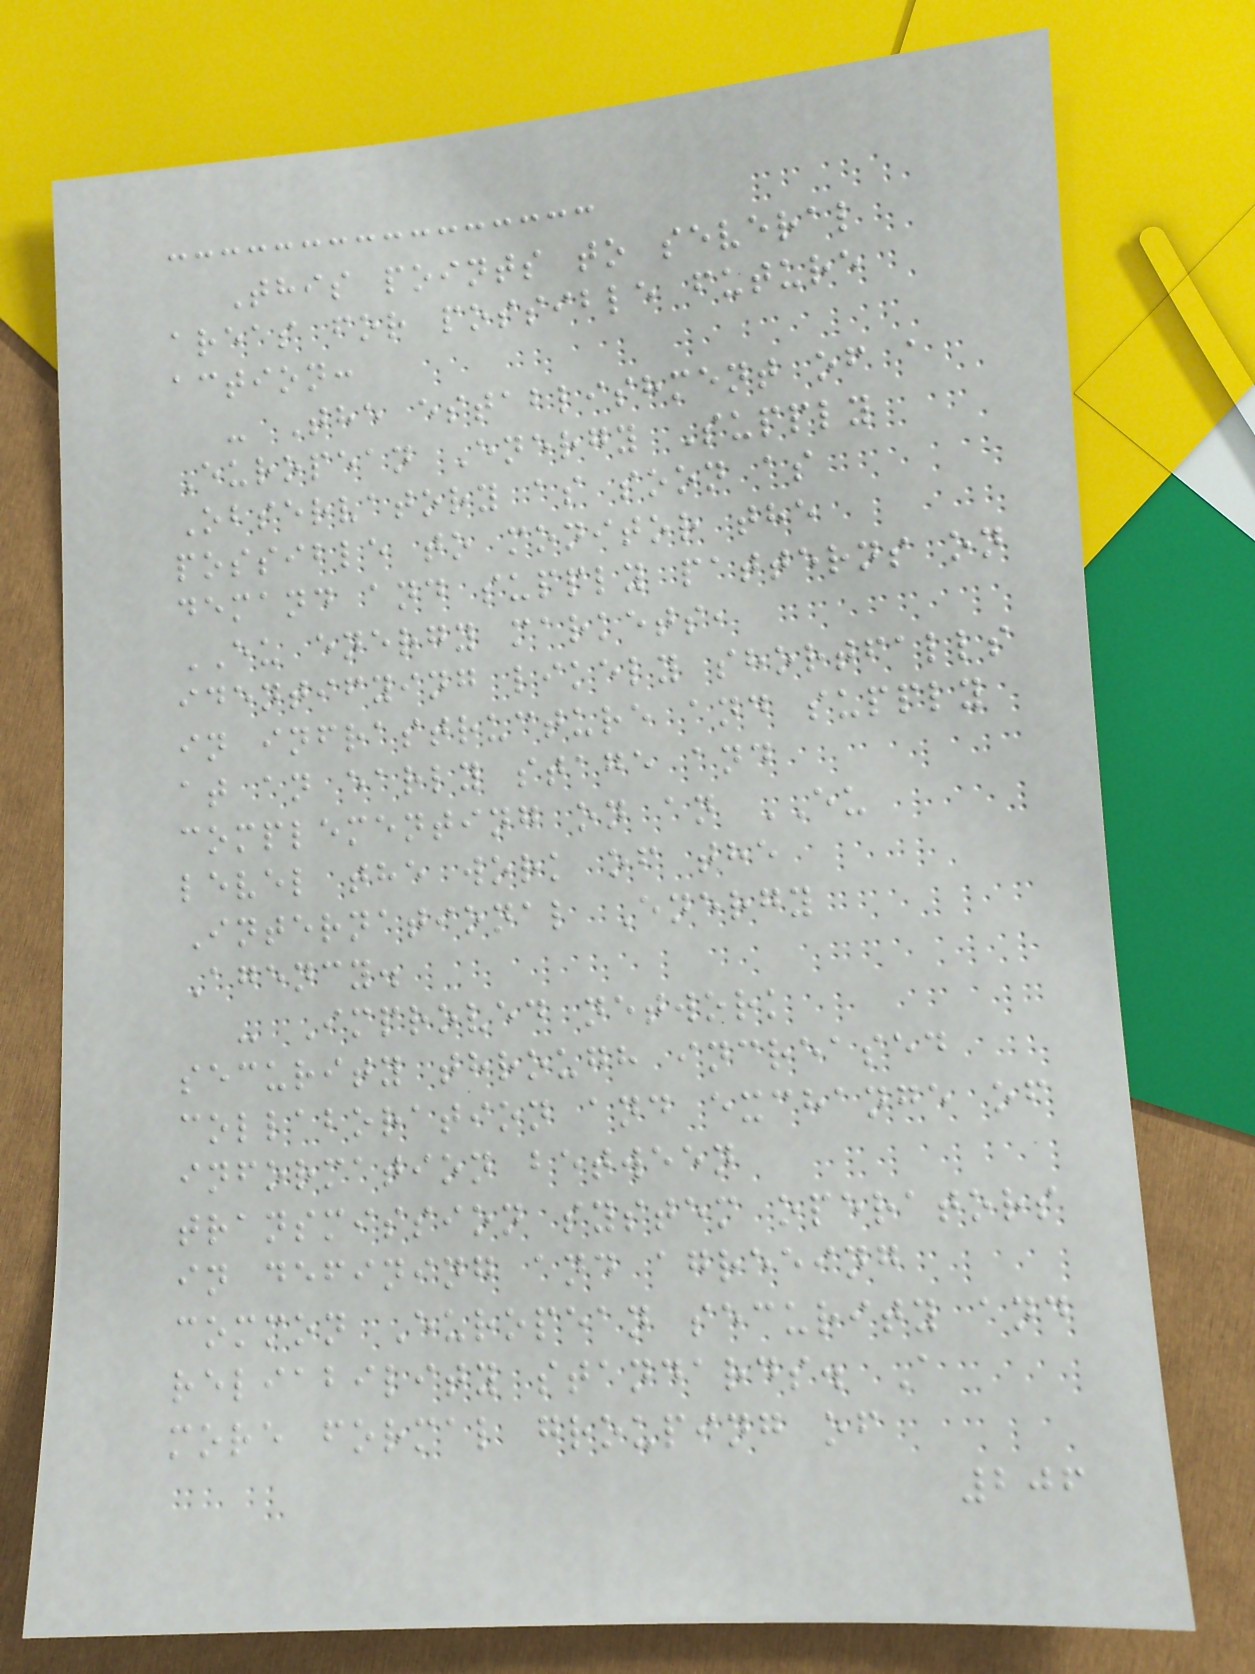This points to several
areas for possible future
action:
- The establishment of a
European Energy Supply
Observatory as soon as
possible to monitor the
demand and supply patterns on
EU energy markets,
identifying likely shortfalls
in infrastructure and supply
at an early stage and
complementing on an EU
level the work of the
International Energy
Agency.
- Improved network
security through increased
collaboration and exchange of
information between
transmission system operators
in defining and agreeing
common European security and
reliability standards. A
more formal grouping of
206
